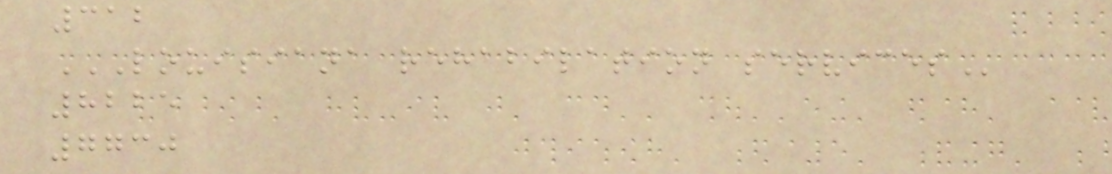312
LOUISIANA REHABILATION SERVICES
8225
7730
